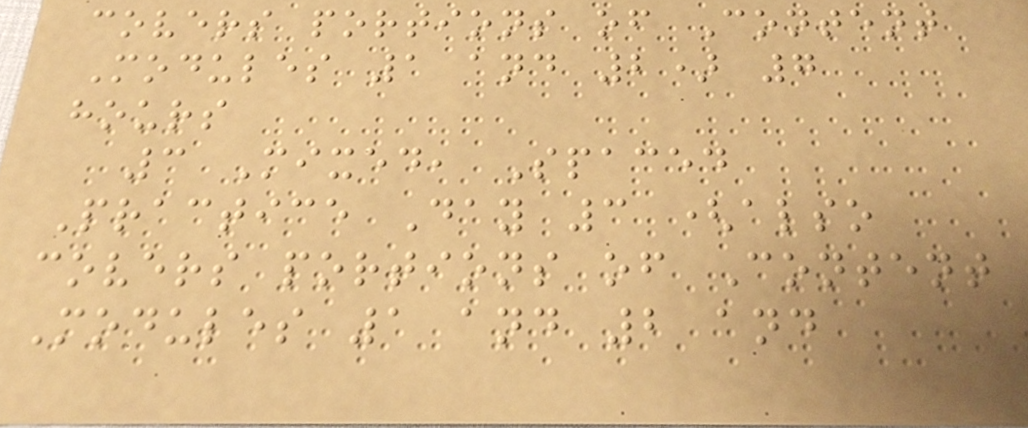covers portions of Content
Modules 1 and 2) 7
hours
3 Mixed, Spaced
Practice Day 3 (also
covers portions of Content
Modules 1 and 2 and
